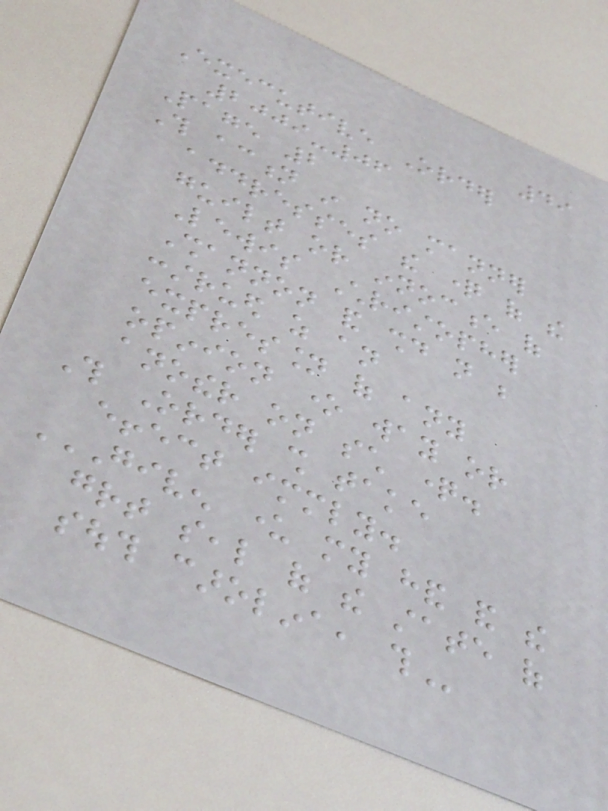49
Executive Order
2009-06
Page 2
This action in no manner
addresses the question of the
guilt or innocence of
Lewis Christopher
Shannon and should not be
construed as an
expression of any
opinion one way or
another on such question.
This Order shall take
effect immediately.
GIVEN UNDER MY HAND AND THE
GREAT SEAL OF THE STATE OF
SOUTH CAROLINA, THIS
